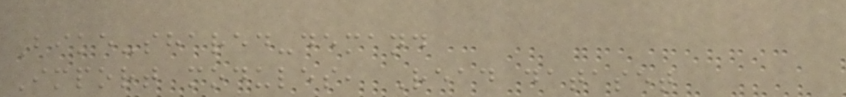Bike-shared-demand
Import modules, Read dataset
